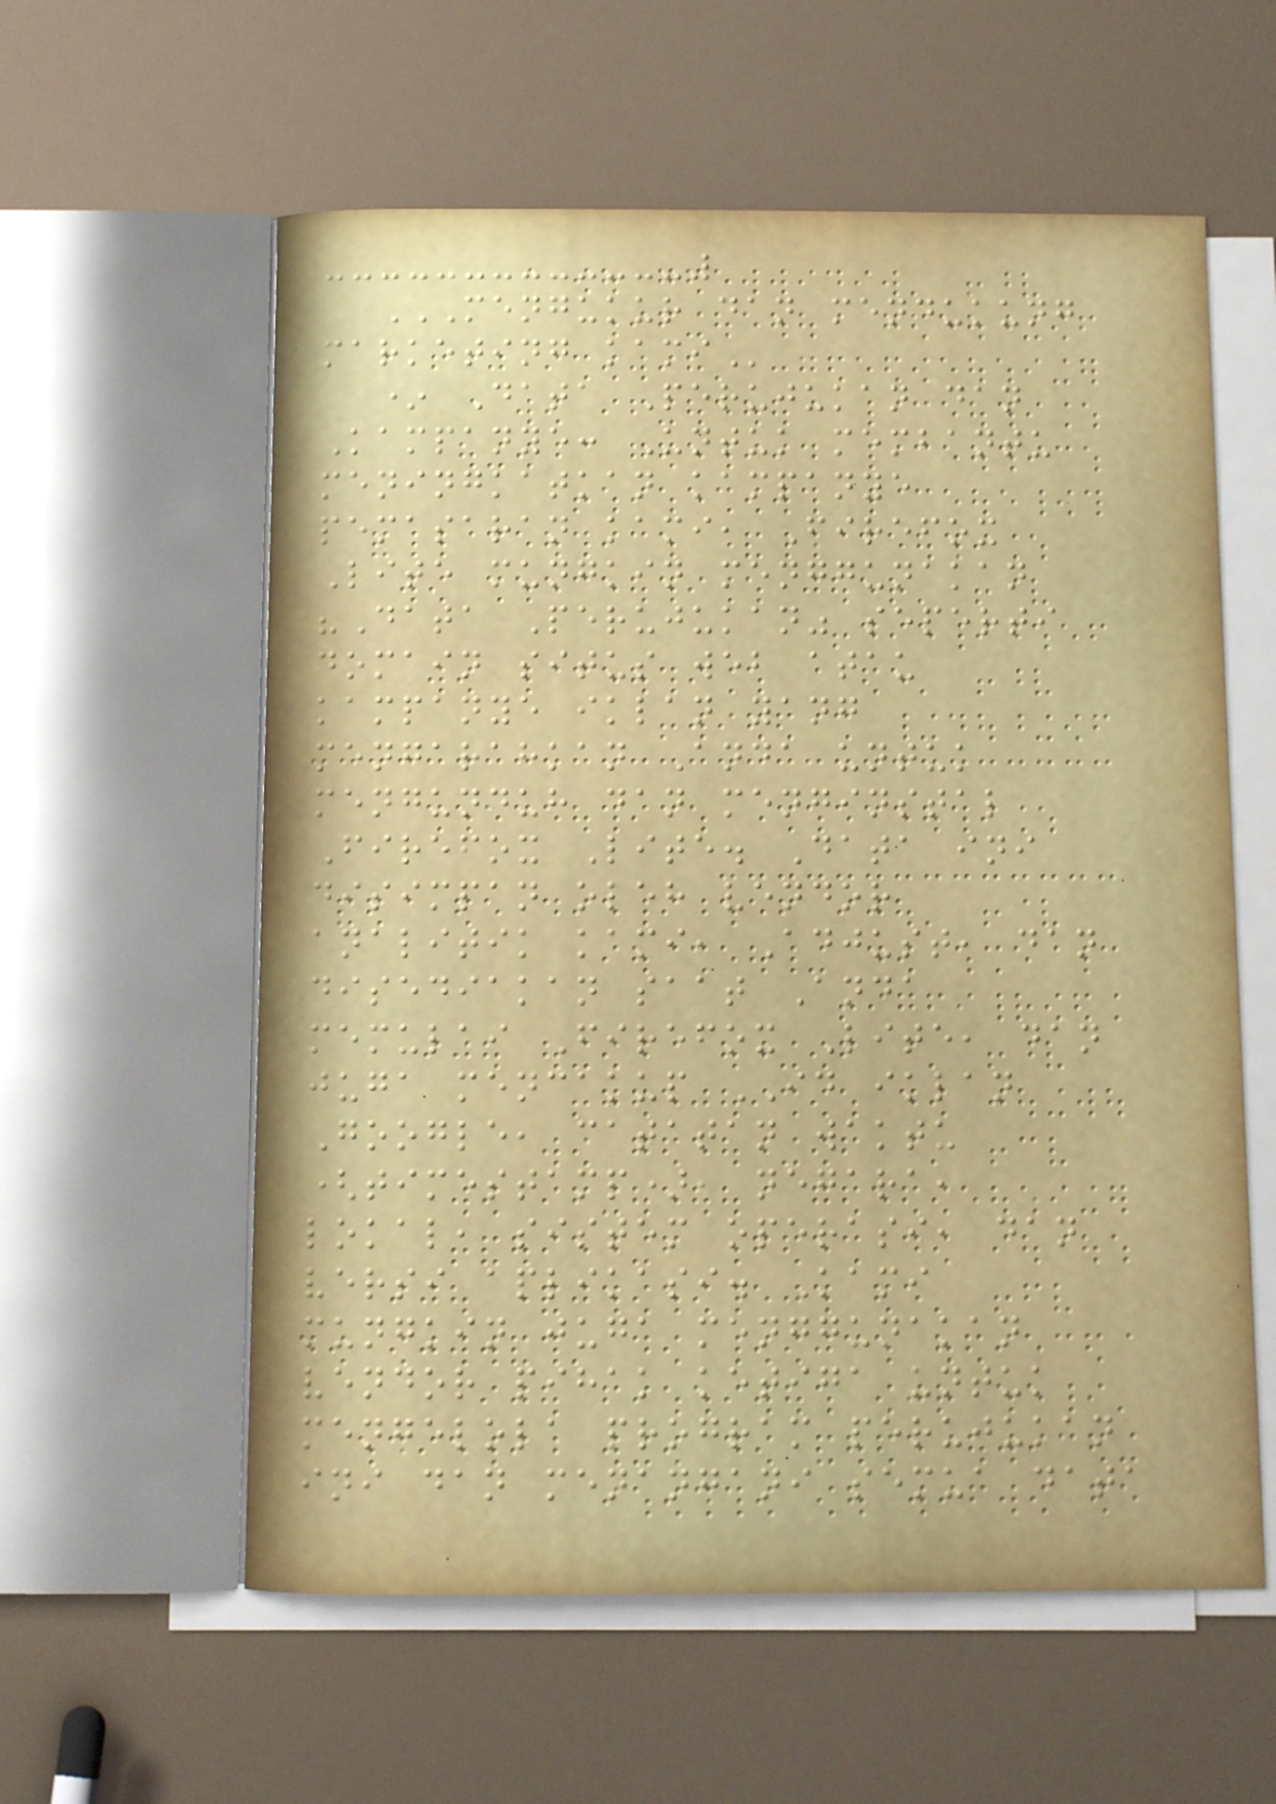MENGUKUR DAN MENDUKUNG
MARKETING KAMI
* Data Perujukan dan
Kampanye: Untuk membantu
meningkatkan kampanye
pemasaran kami, Firefox
Lite mungkin menggunakan
"Data Perujukan" seperti
domain situs web atau
kampanye iklan yang
mengarahkan Anda untuk
mengunduh dan menginstal
Firefox Lite. Data ini
disimpan oleh vendor
analitik kami, Adjust, dan
disediakan saat Anda
memulai Firefox Lite, dan
juga mencakup ID iklan
Google, catatan waktu
(timestamp), negara,
lokal, sistem operasi, dan
versi aplikasi. Kami
mungkin juga menggunakan
vendor pihak ketiga untuk
mengelola program perujukan
ini dan menangani semua data
